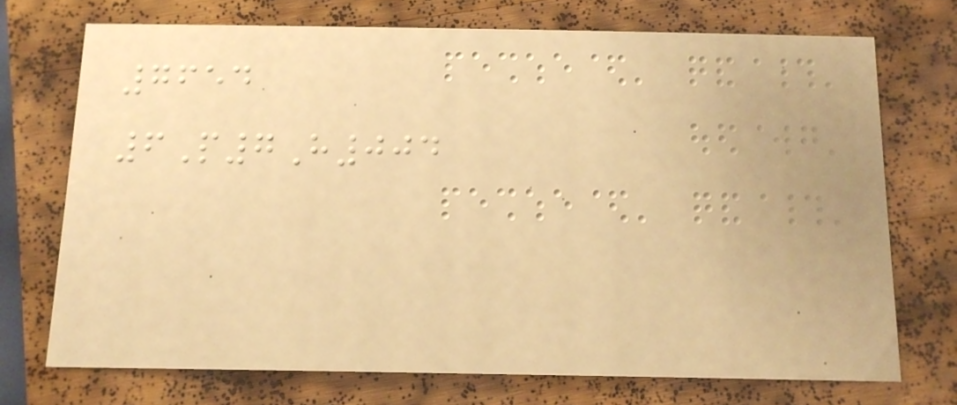7654
6P7H004
